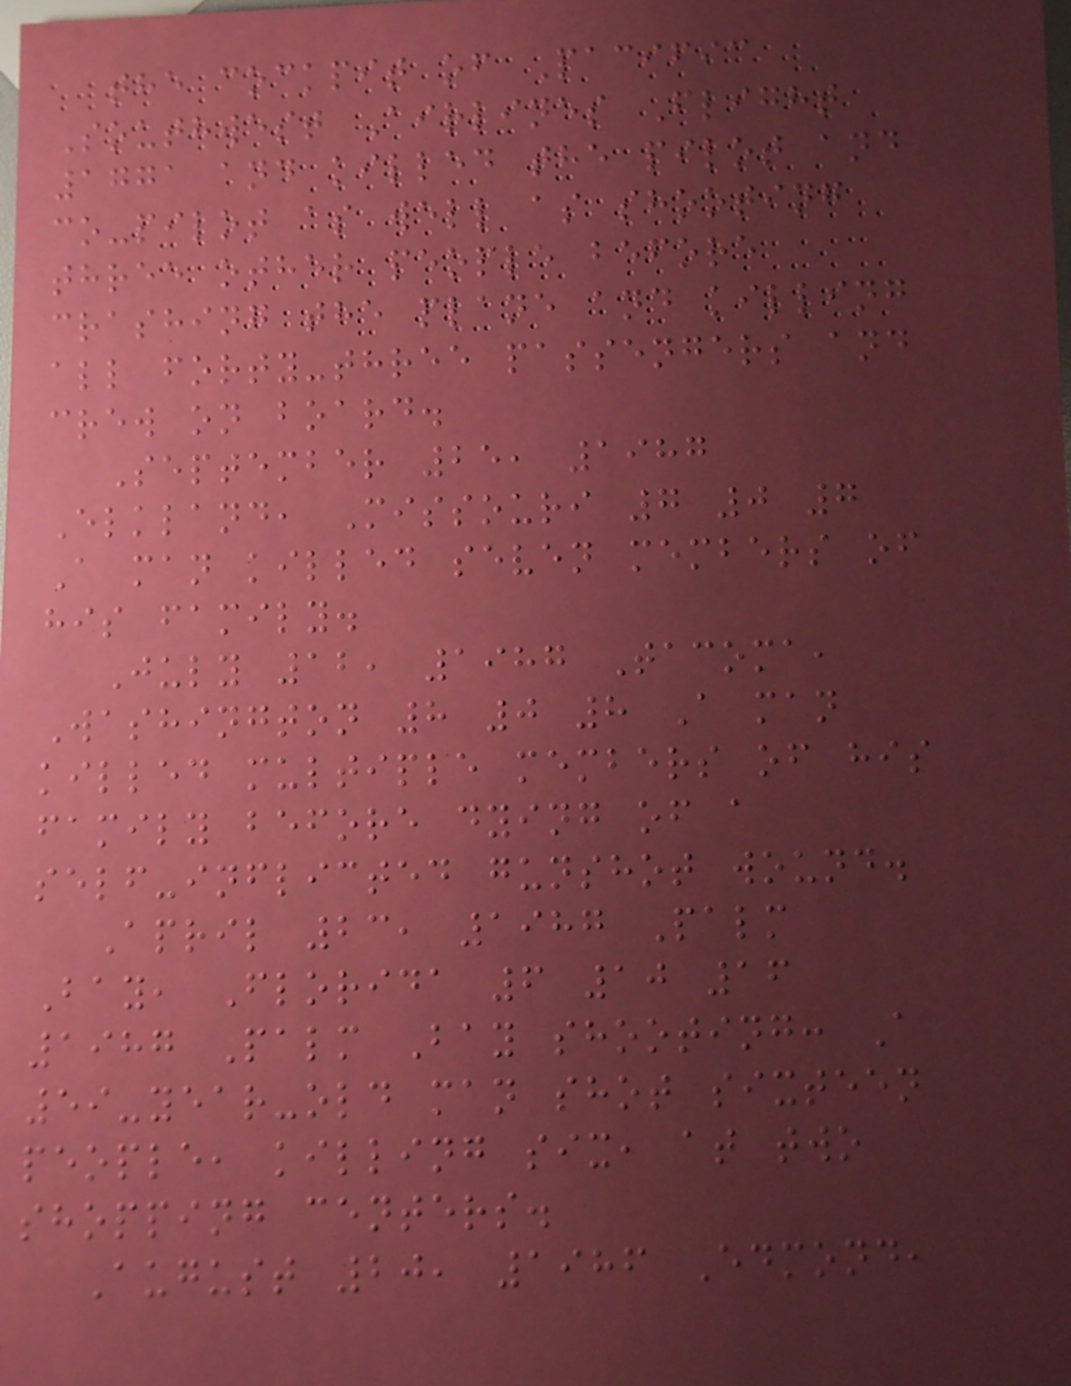the cockpit of Pacific
Southwest Airlines Flight
1771 and killed the pilot and
co-pilot as well as shooting
three other people before
crashing the plane and killing
all forty-three passengers and
crew on board.
September 25, 1987
Elkland, Missouri 7 0 7
A man killed seven members of
his family.
July 12, 1987 Tacoma,
Washington 8 0 8 A man
killed multiple members of his
family before dying of a
self-inflicted gunshot wound.
April 23, 1987 Palm
Bay, Florida 6 10 16
1987 Palm Bay shooting: A
59-year-old man shot sixteen
people, killing six, at two
shopping centers.
August 20, 1986 Edmond,
